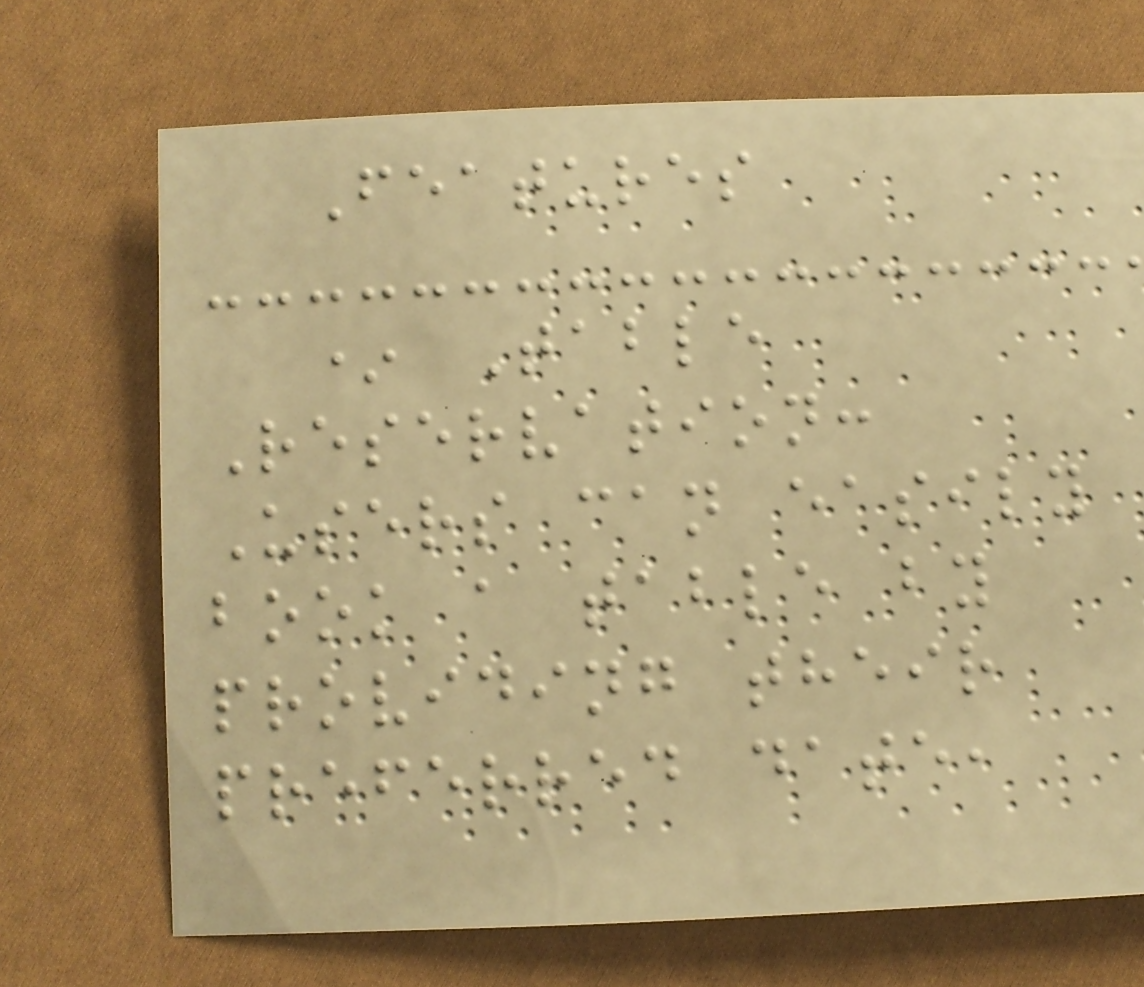Features
* Table
Reservation:
Users can easily
book a table by
providing their
preferred date,
